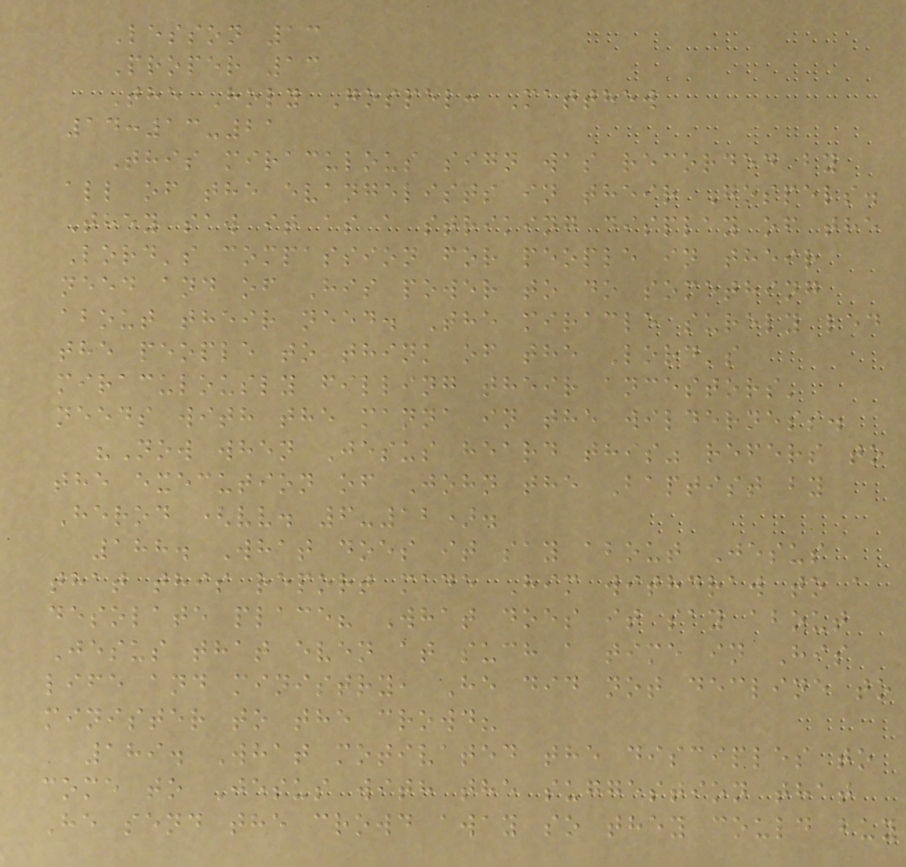Lesson 13
Proper 13
The Holy Gospel: Matthew
14:13-21
This miraculous sign was recorded by
all of the evangelists in their Gospels.
They saw it as a striking display of the
Lord's compassion for people in their
need and of His power to do something
about their need. The miracle surely led
the people to think of the Lord's
miraculously filling their ancestors'
needs with the manna in the wilderness.
"Now when Jesus heard this" refers to
the execution of John the Baptist by
Herod (vv. 6-12).
188. What does it say about Jesus
that this report made Him withdraw to a
desolate place? What does it say about
Jesus that even at such a time in His
life and ministry, He did not decline to
minister to the crowd?
189. What motivated the disciples to
come to Jesus with the suggestion that
He send the crowd away so they could buy
